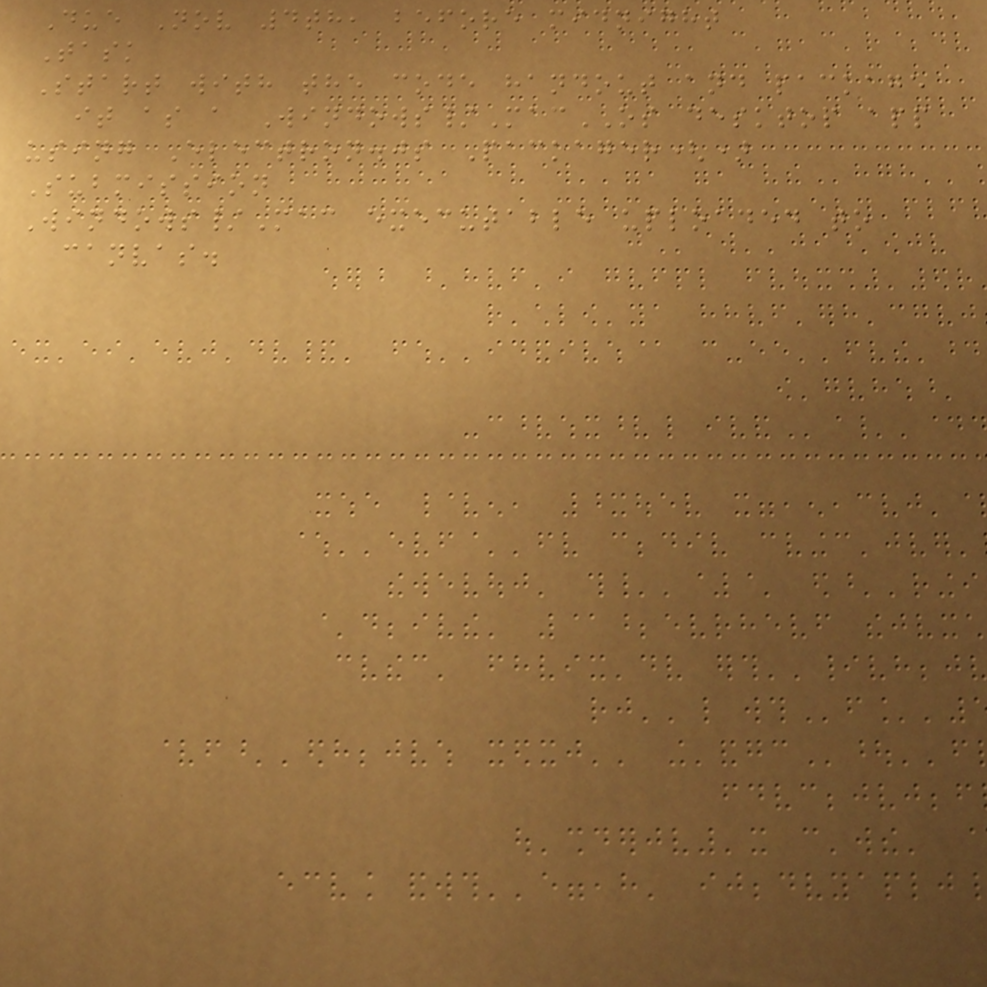Due Nov 4th, before midnight
Task
Start with the code handout and package
it as a Windows/MacOS desktop app
using Electron.js Packager()
Submission
Windows/Mac executable uploaded to
canvas.
